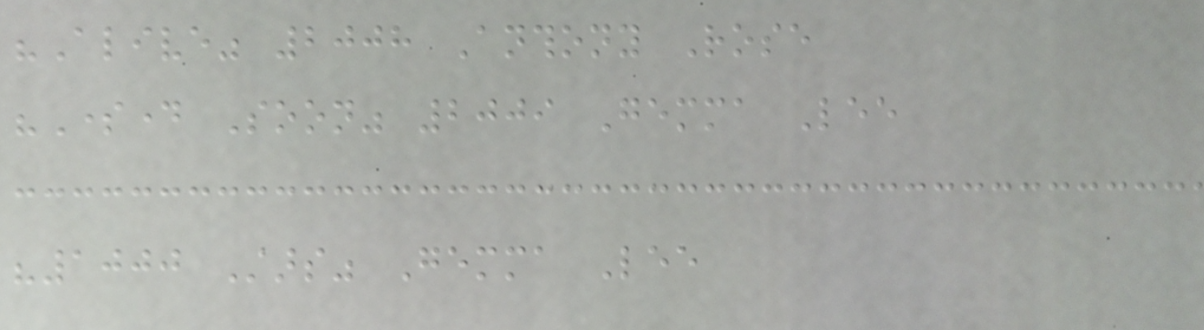"Alive" 2008 Anthony Rose
"Someday Soon" 2009 Gemma Lee
"1000 Stars" Gemma Lee
